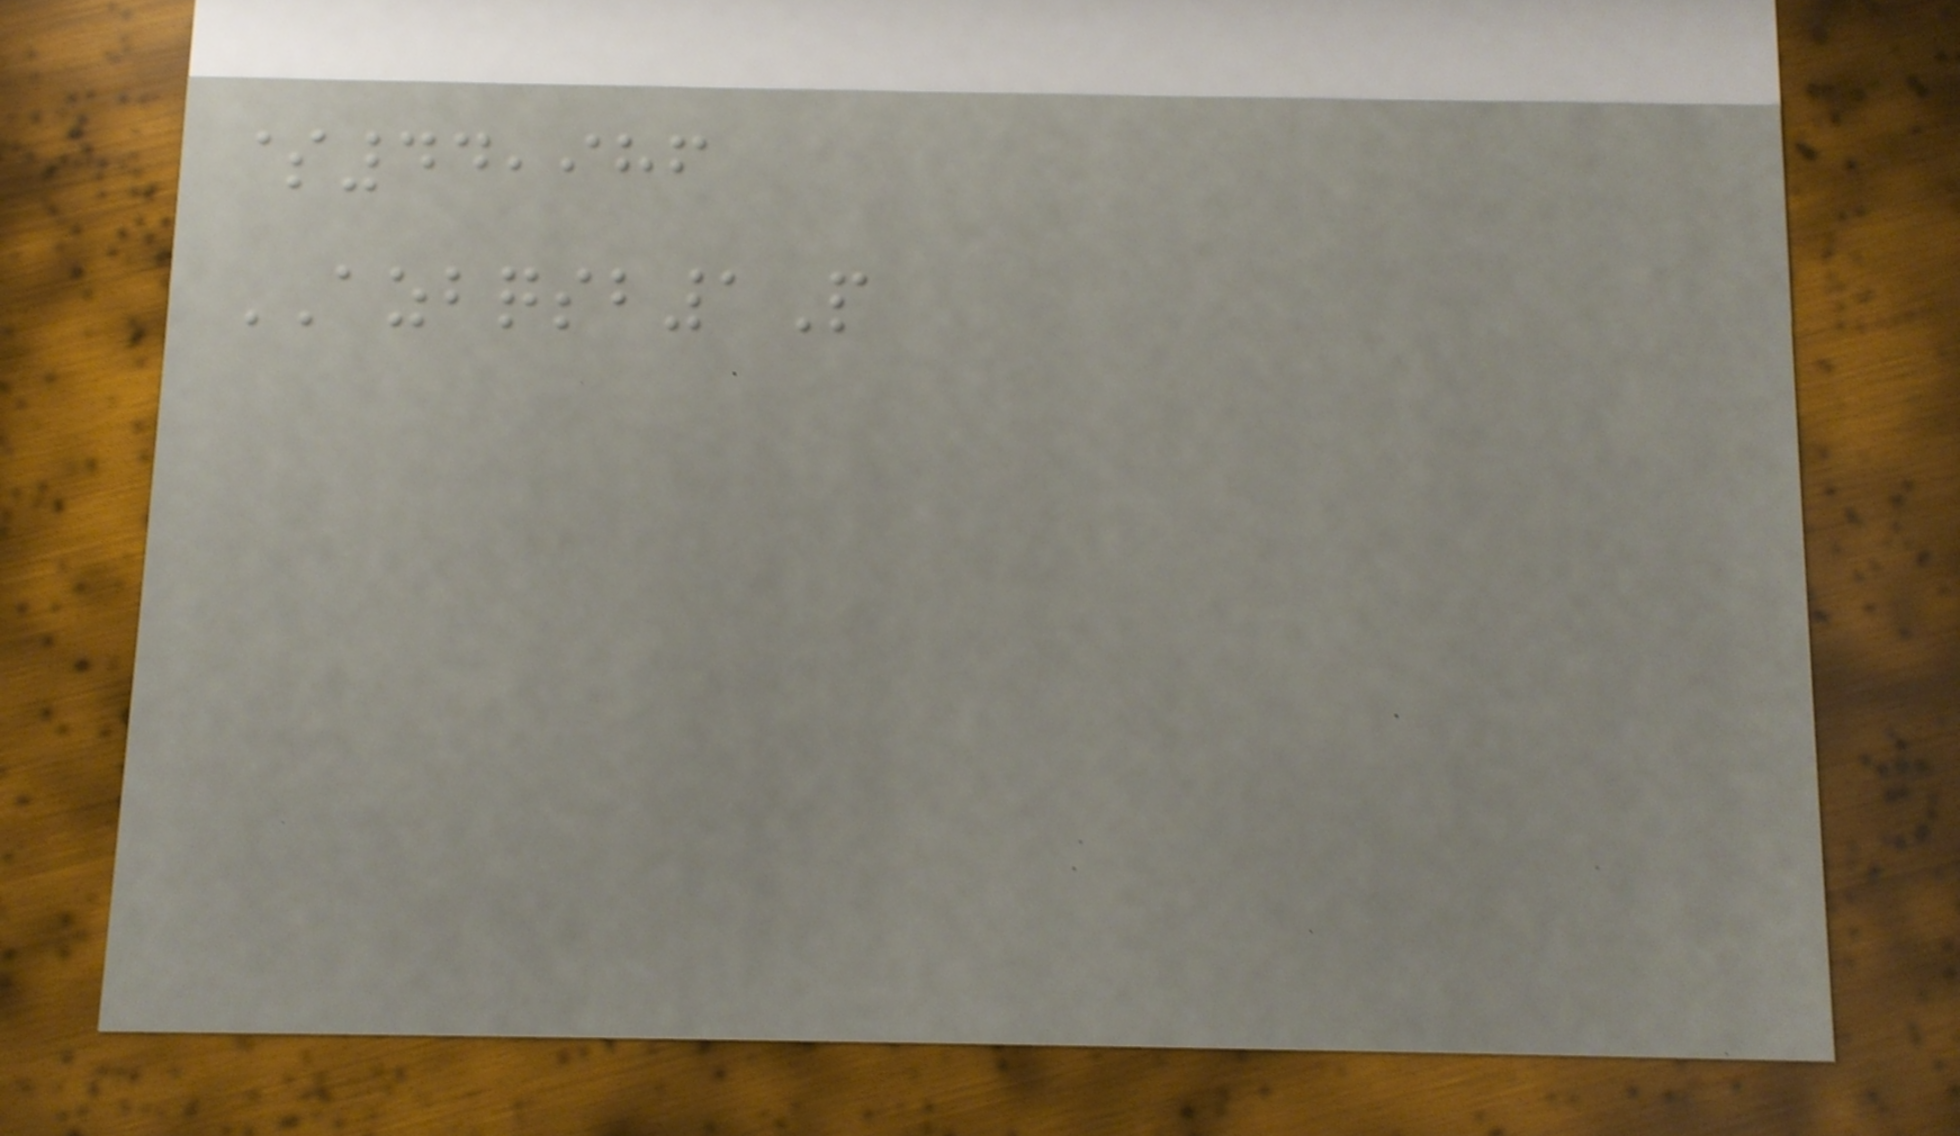$44,986
AZBQSB1P
